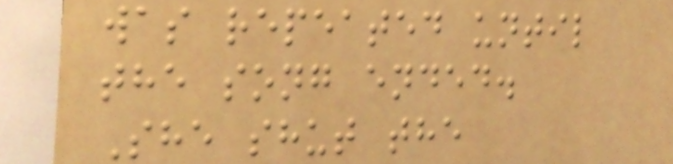was repeated until
the song ended.
She shut the
